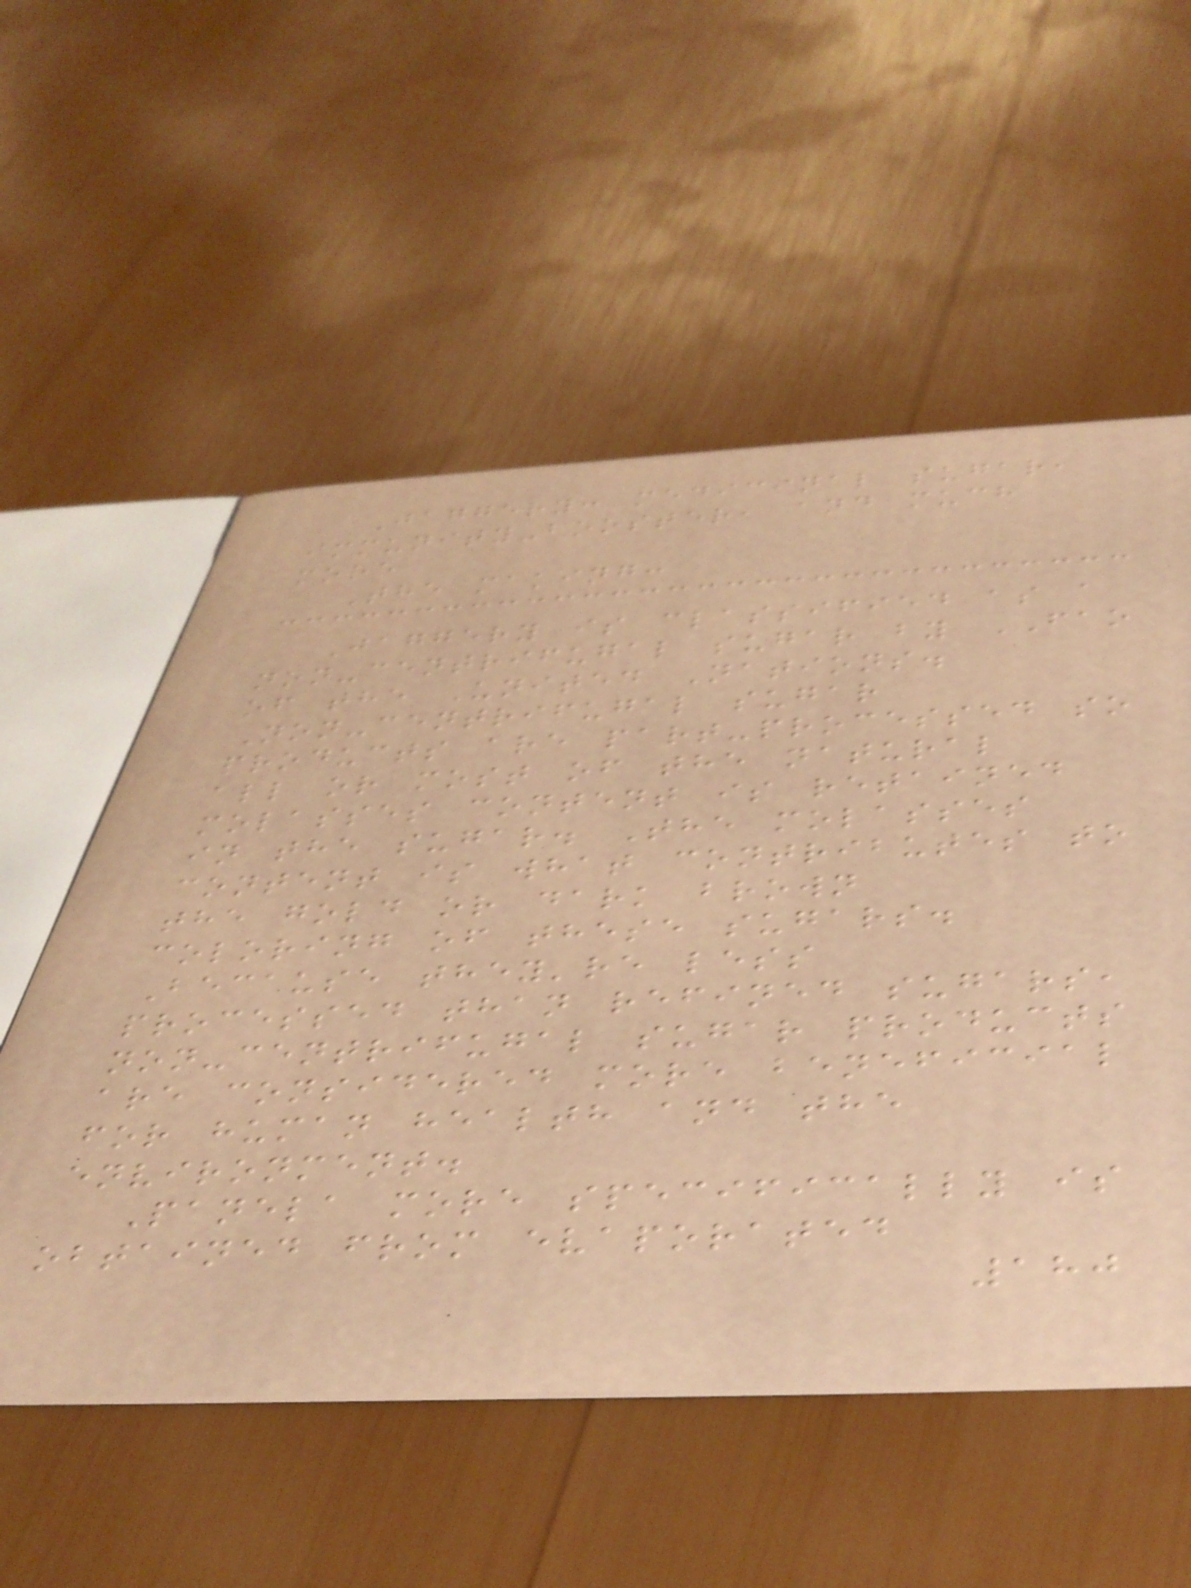Jaggery: medicinal sugar,
immunity-booster, and much
more
The making:
Jaggery is classified as a
non-centrifugal sugar by FAO
of the United Nations.
Non-centrifugal sugar
products are part-processed so
all or most of the natural
molasses content is retained
in the sugar. The molasses
content is what contributes to
the gold or dark brown
coloring of these sugars.
Because they're less
processed than refined sugars,
non-centrifugal sugar products
are considered more beneficial
for human health and the
environment.
Panela more specifically is
obtained from evaporated
180
